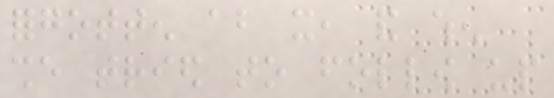forgotten about it, and when
she tried to follow up
